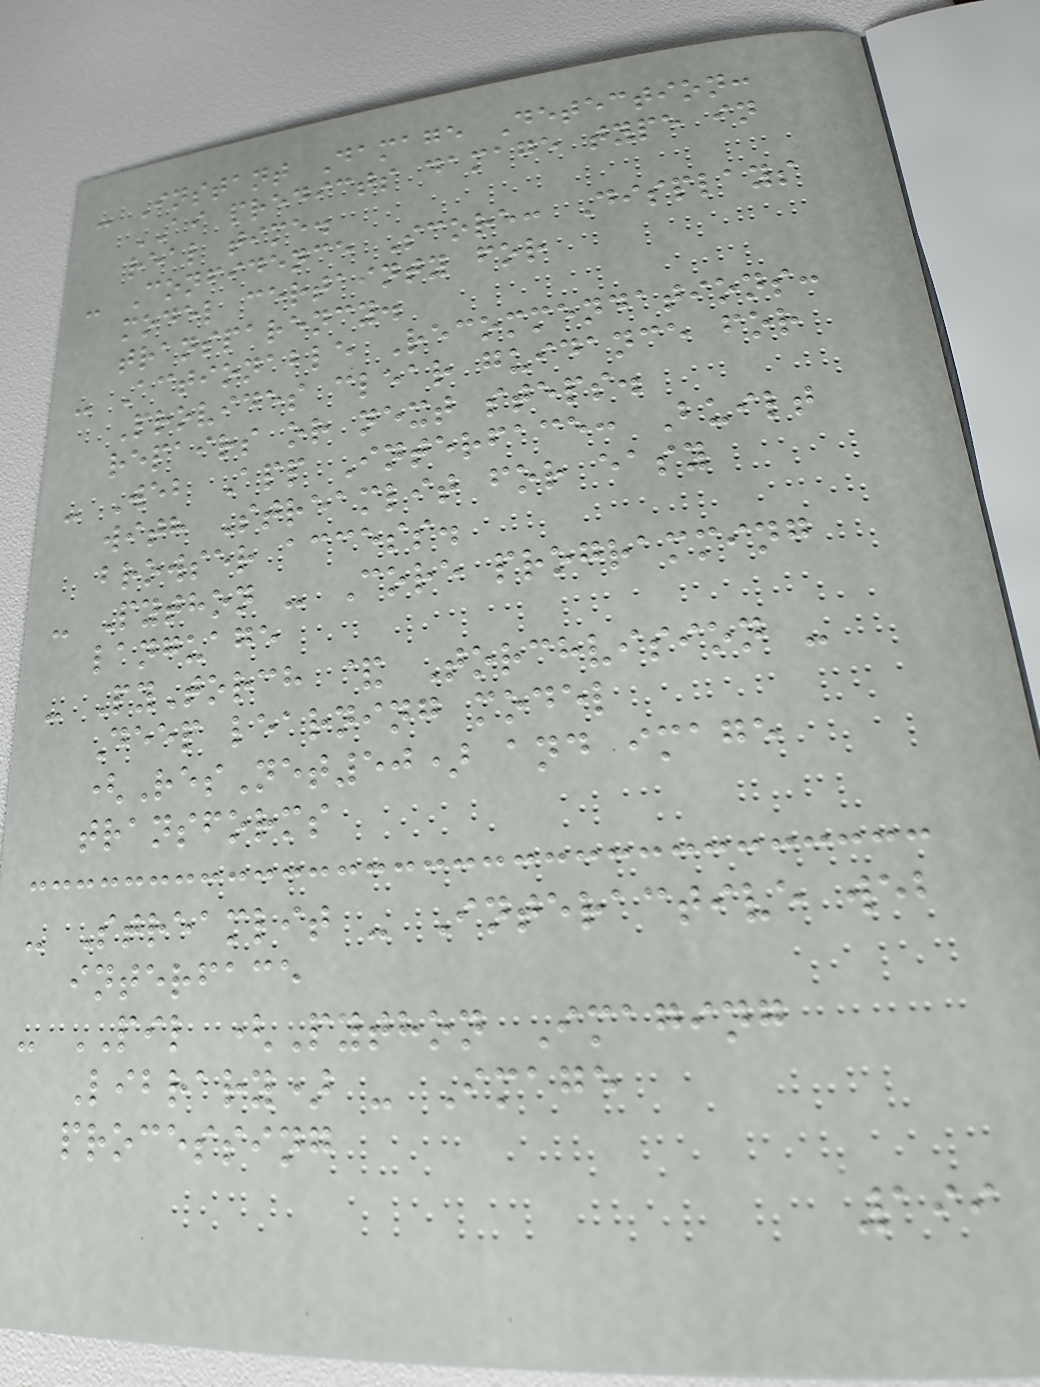- Instant Damage Detection:
AI predicts damage type in
real time.
- Confidence Score: Displays
model certainty for
transparency.
- Actionable Recommendations:
Provides clear guidance for
repairs or next steps.
- Web App Interface: Built
with Streamlit for easy
browser access.
- Python - Core programming
language
- PyTorch & Torchvision -
Deep learning model
(ResNet50) and image
transforms
- Streamlit - Interactive web
interface
- PIL (Python Imaging
Library) - Image
processing
199
